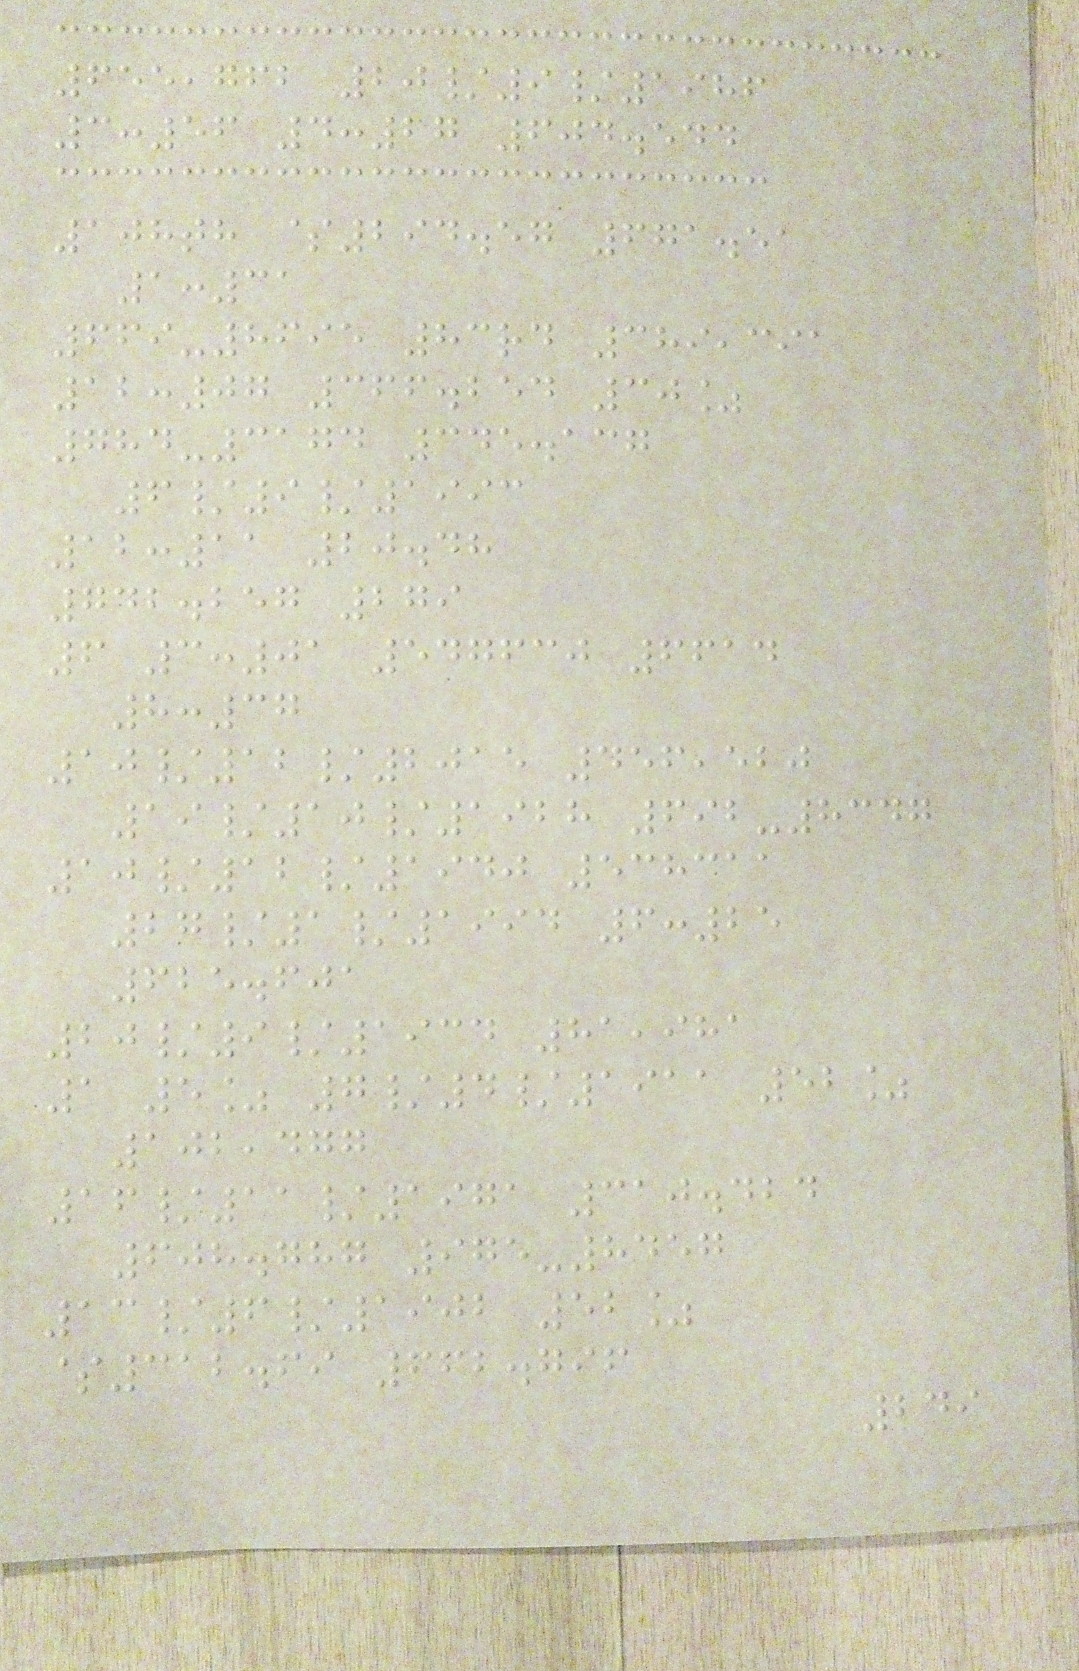655,762 20/9/1986
3:56 4:27 604.544
108th $294.57 671.51
1:31
669-8695 83rd 389,391
12:07 366.254 30%
784-3174 345.137
6/9/1993
12:11 20.48
742.257 279
6 3:01 547630 6614
8:37
10/12/2015 456,520
19/10/1928 692-8347
10/12/1940 538311
27/1/1994 6:25
625.601
20/9/1934 81,981
1 5% 7/4/1911 52%
102,477
16/11/1971 310.424
608.787 975-8457
13/6/1902 52%
$312.69 662.796
249
